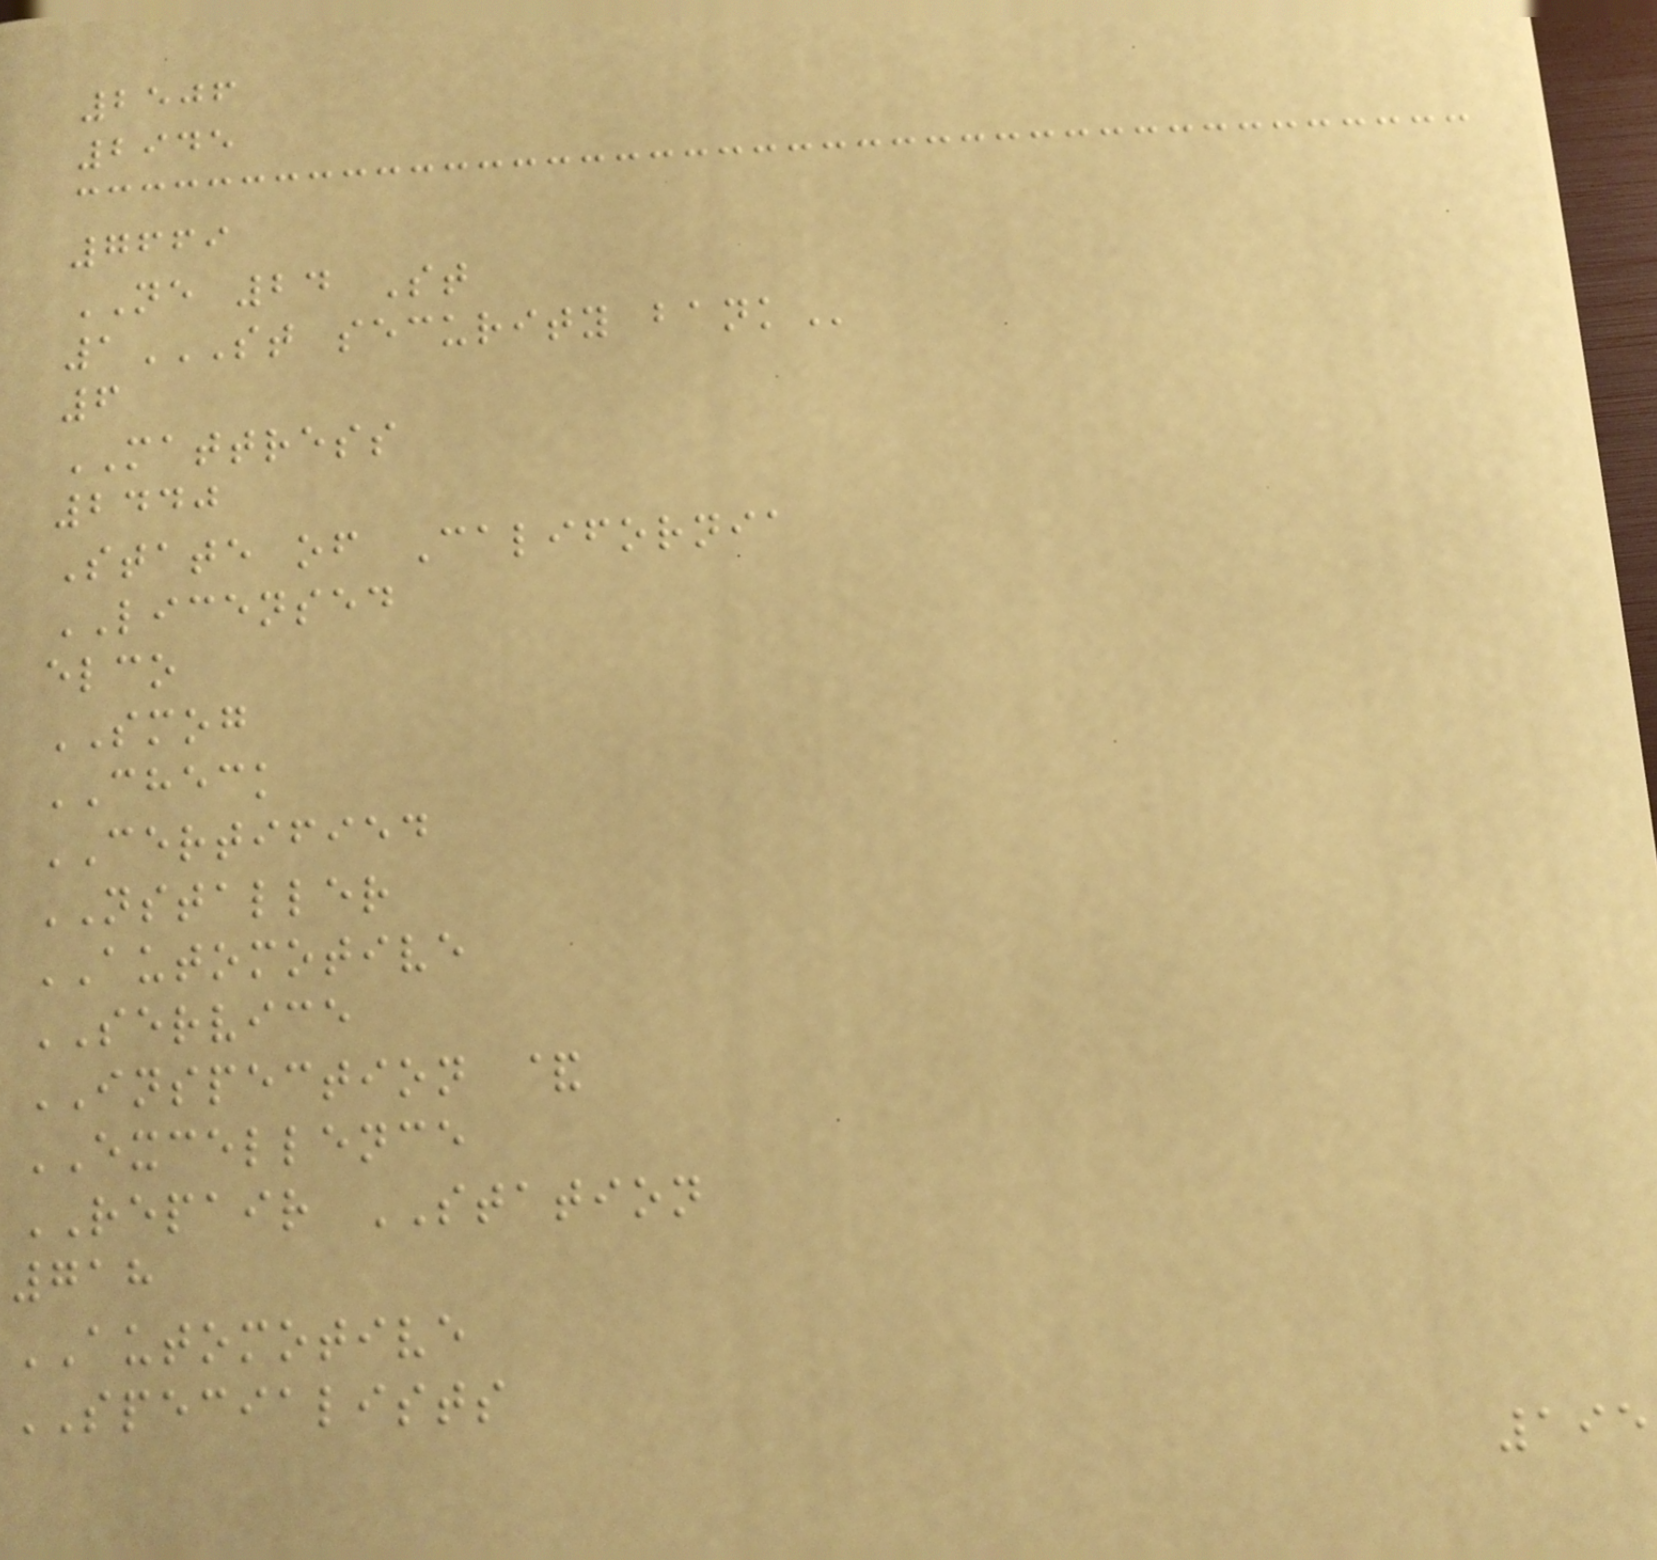2506
2945
7669
NE 24 St
1ST SECURITY BANK
6
MATTRESS
2440
State of California
LICENSED
elco
SMOG
CHECK
CERTIFIED
NSTALLER
AUTOMOTIVE
SERVICE
INSPECTION &
EXCELLENCE
REPAIR STATION
718
AUTOMOTIVE
SPECIALISTS
195
